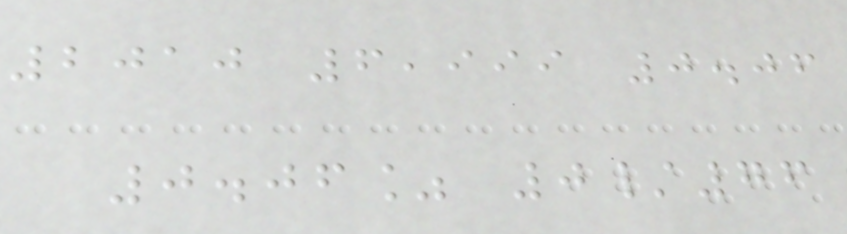2010 6,999 0.06
0.06% 0/76
